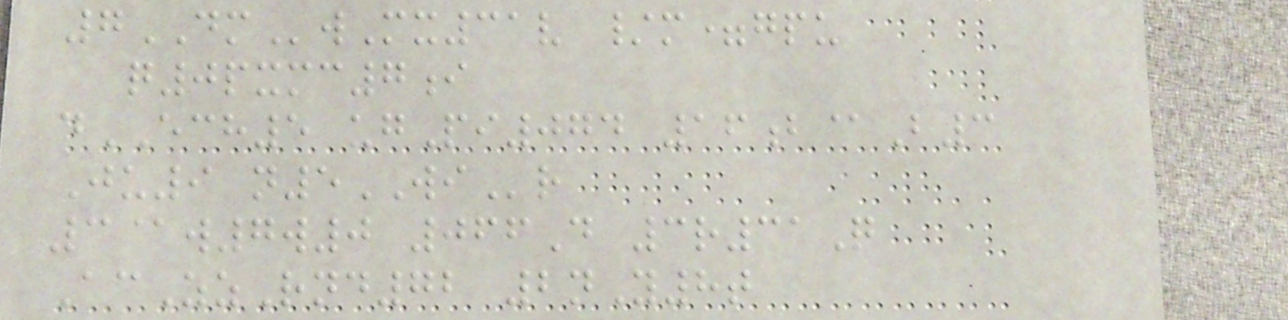7DMwMx31v /m=gpu
q0pxmc7i
dECH5 ugPi074 16b@B3
Ju9 n5WIr
3@w7w0 066D 3r31Q
AcZzRnd72 2nY8t
